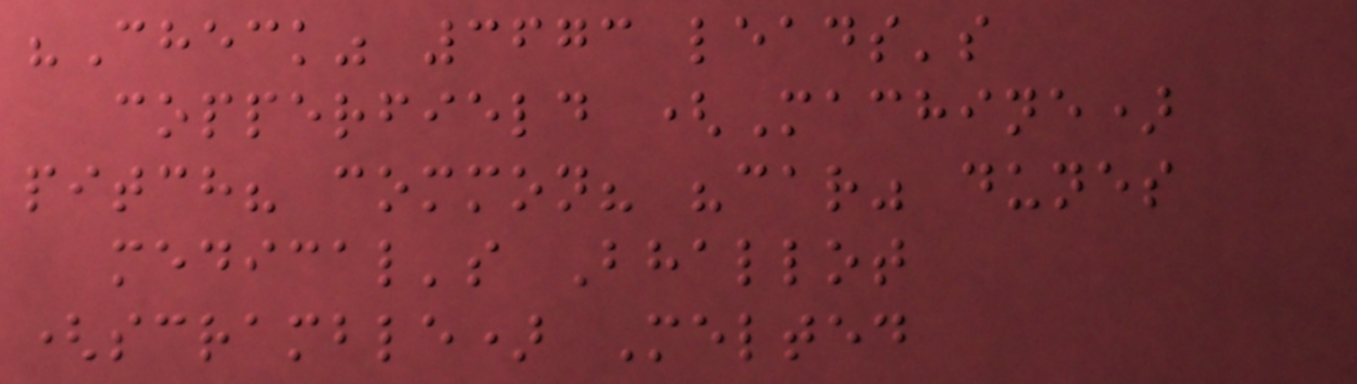"Check" 3673 leads's
copperfield (Machine)
pitch? common? "car" dunes
medical's Bhallot
(scramble) Melted
